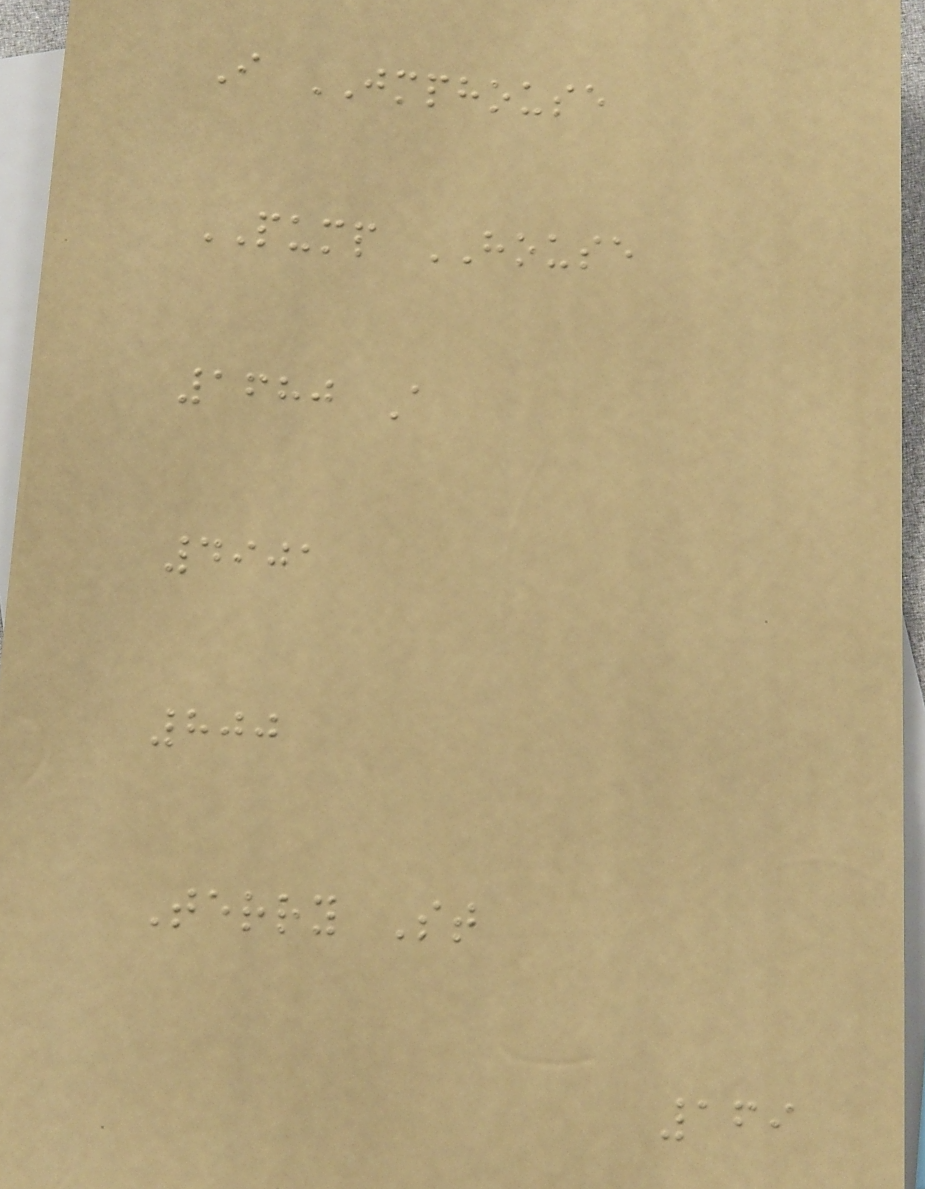I JMPHOUSE
PUMP HOUSE
1680 A
4901
800
Terry St
169
